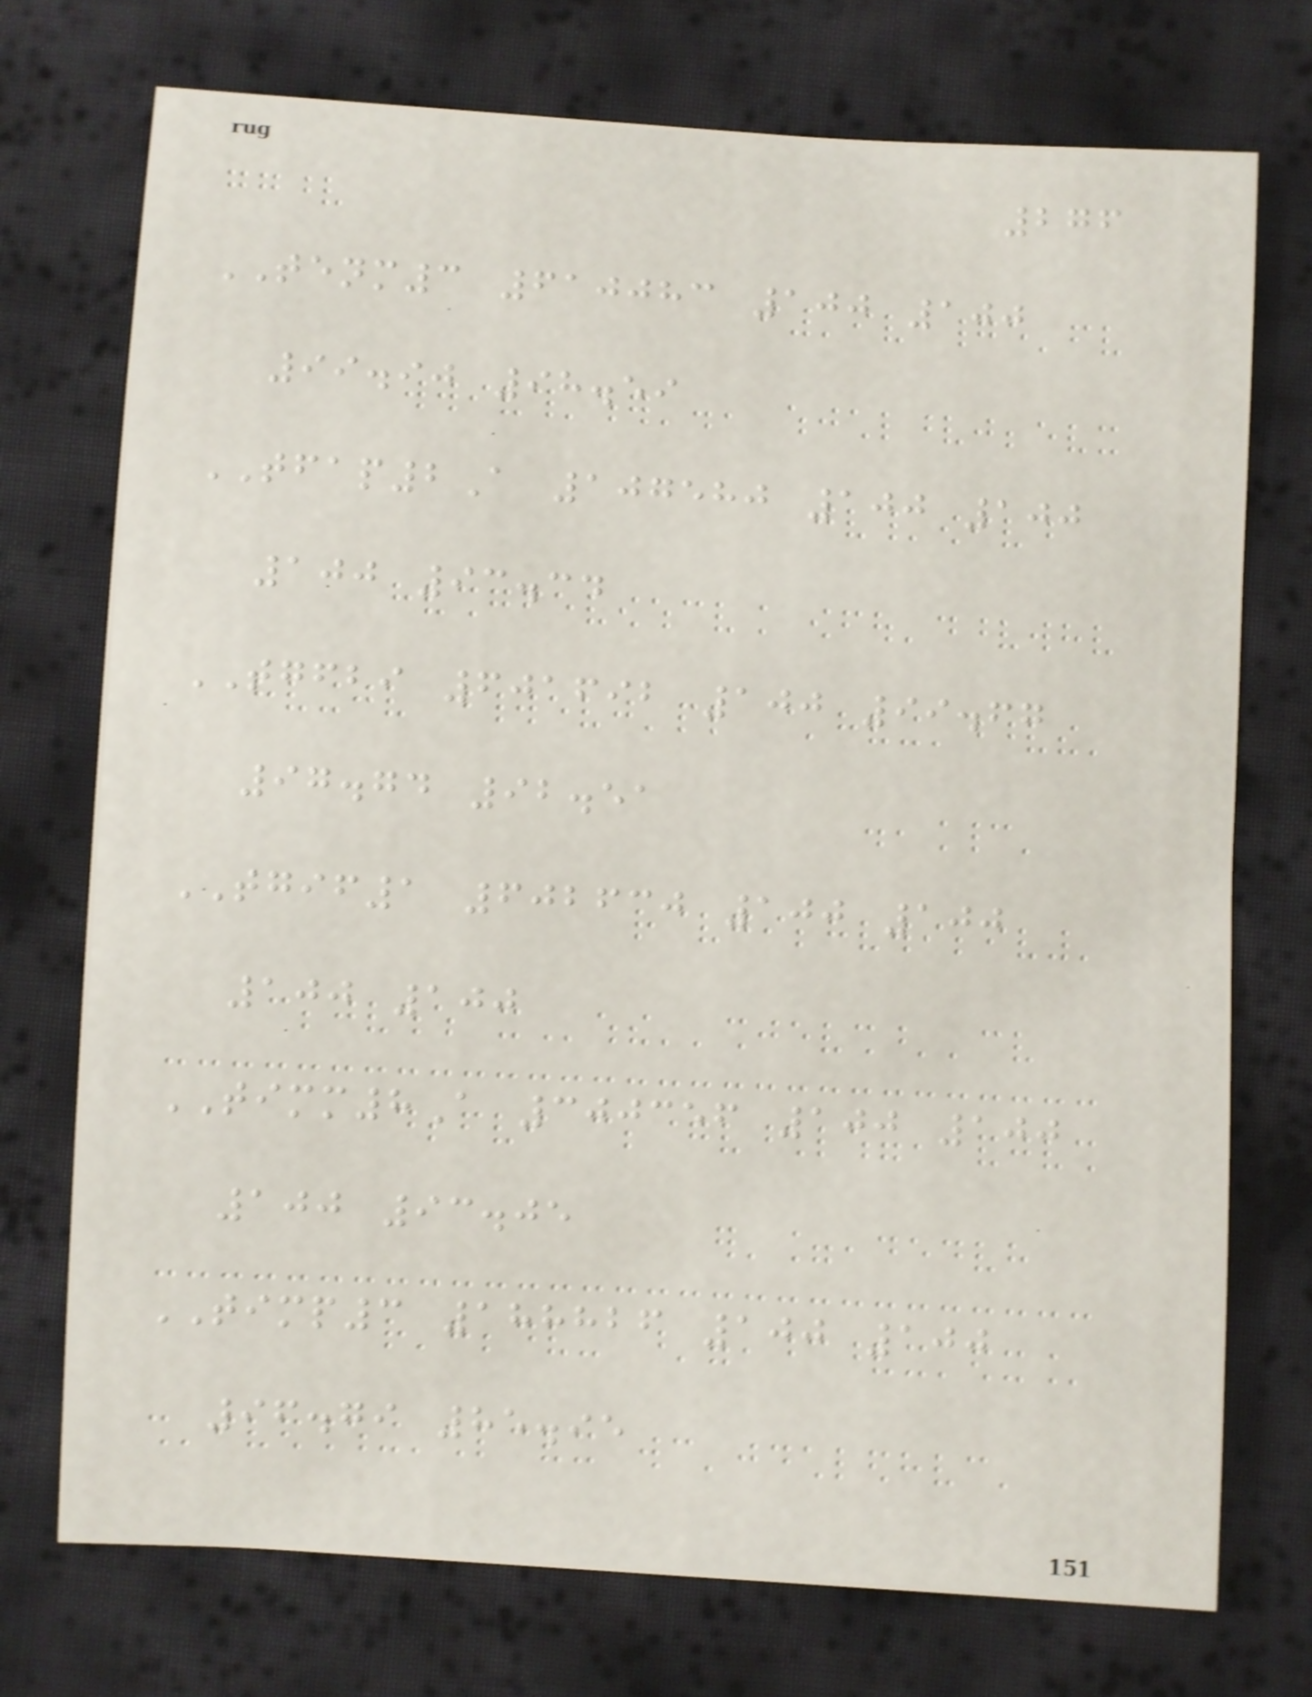276
TENM3 610083 100 100
99.90 98.59
TFAP2A 107580 100 100
100 93.34
TGFBI 601692 100 99.67
97.74 92.51
TGIF1 602630 100 100
100 100
TIMM8A 300356 100 100
100 93.05
TIMP3 188826 100 100
96.79 85.95
